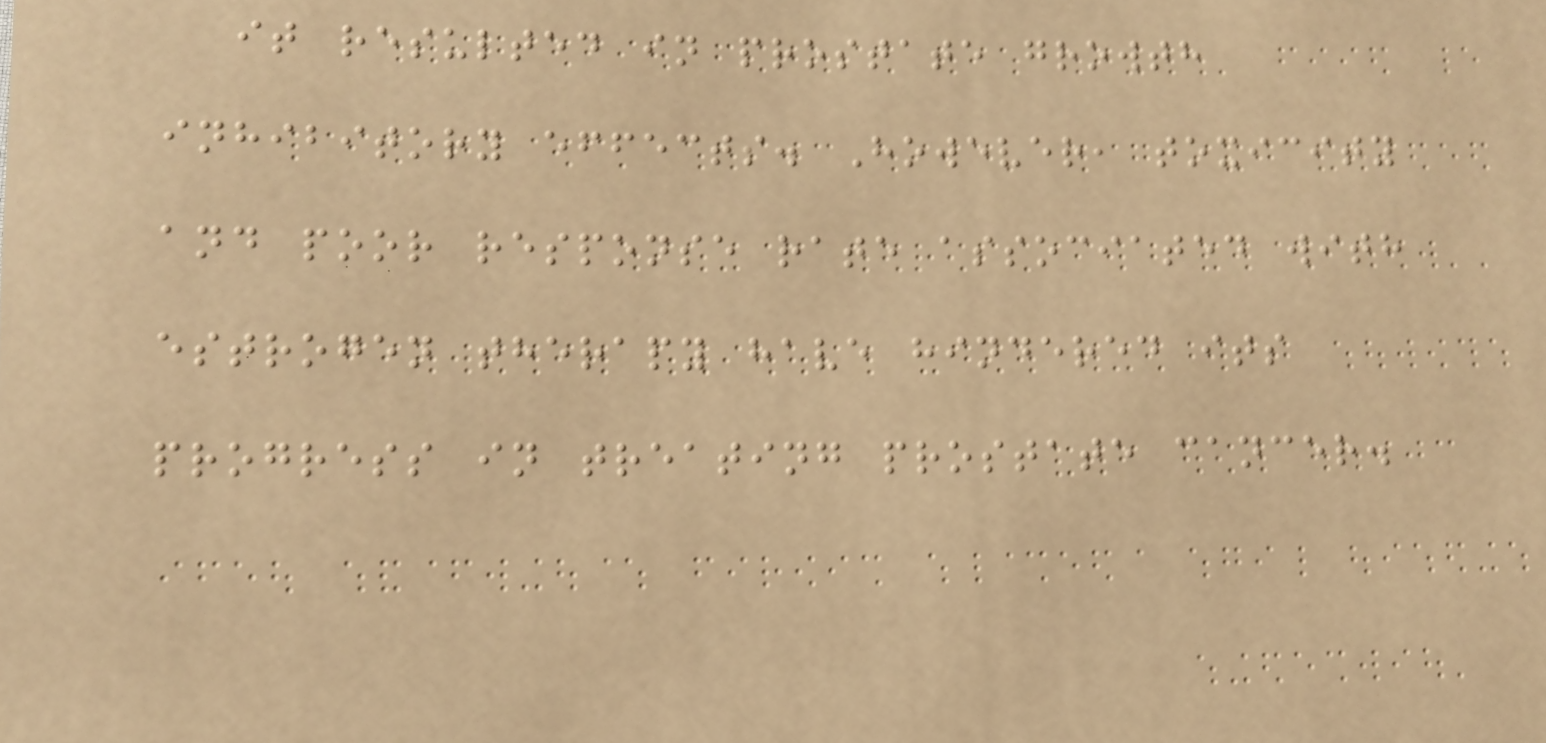it resulted in prostate growth
inhibitory effects. However, toxicity
and poor response rate associated with
estrogen therapy have hindered its
progress in treating prostate cancer.
